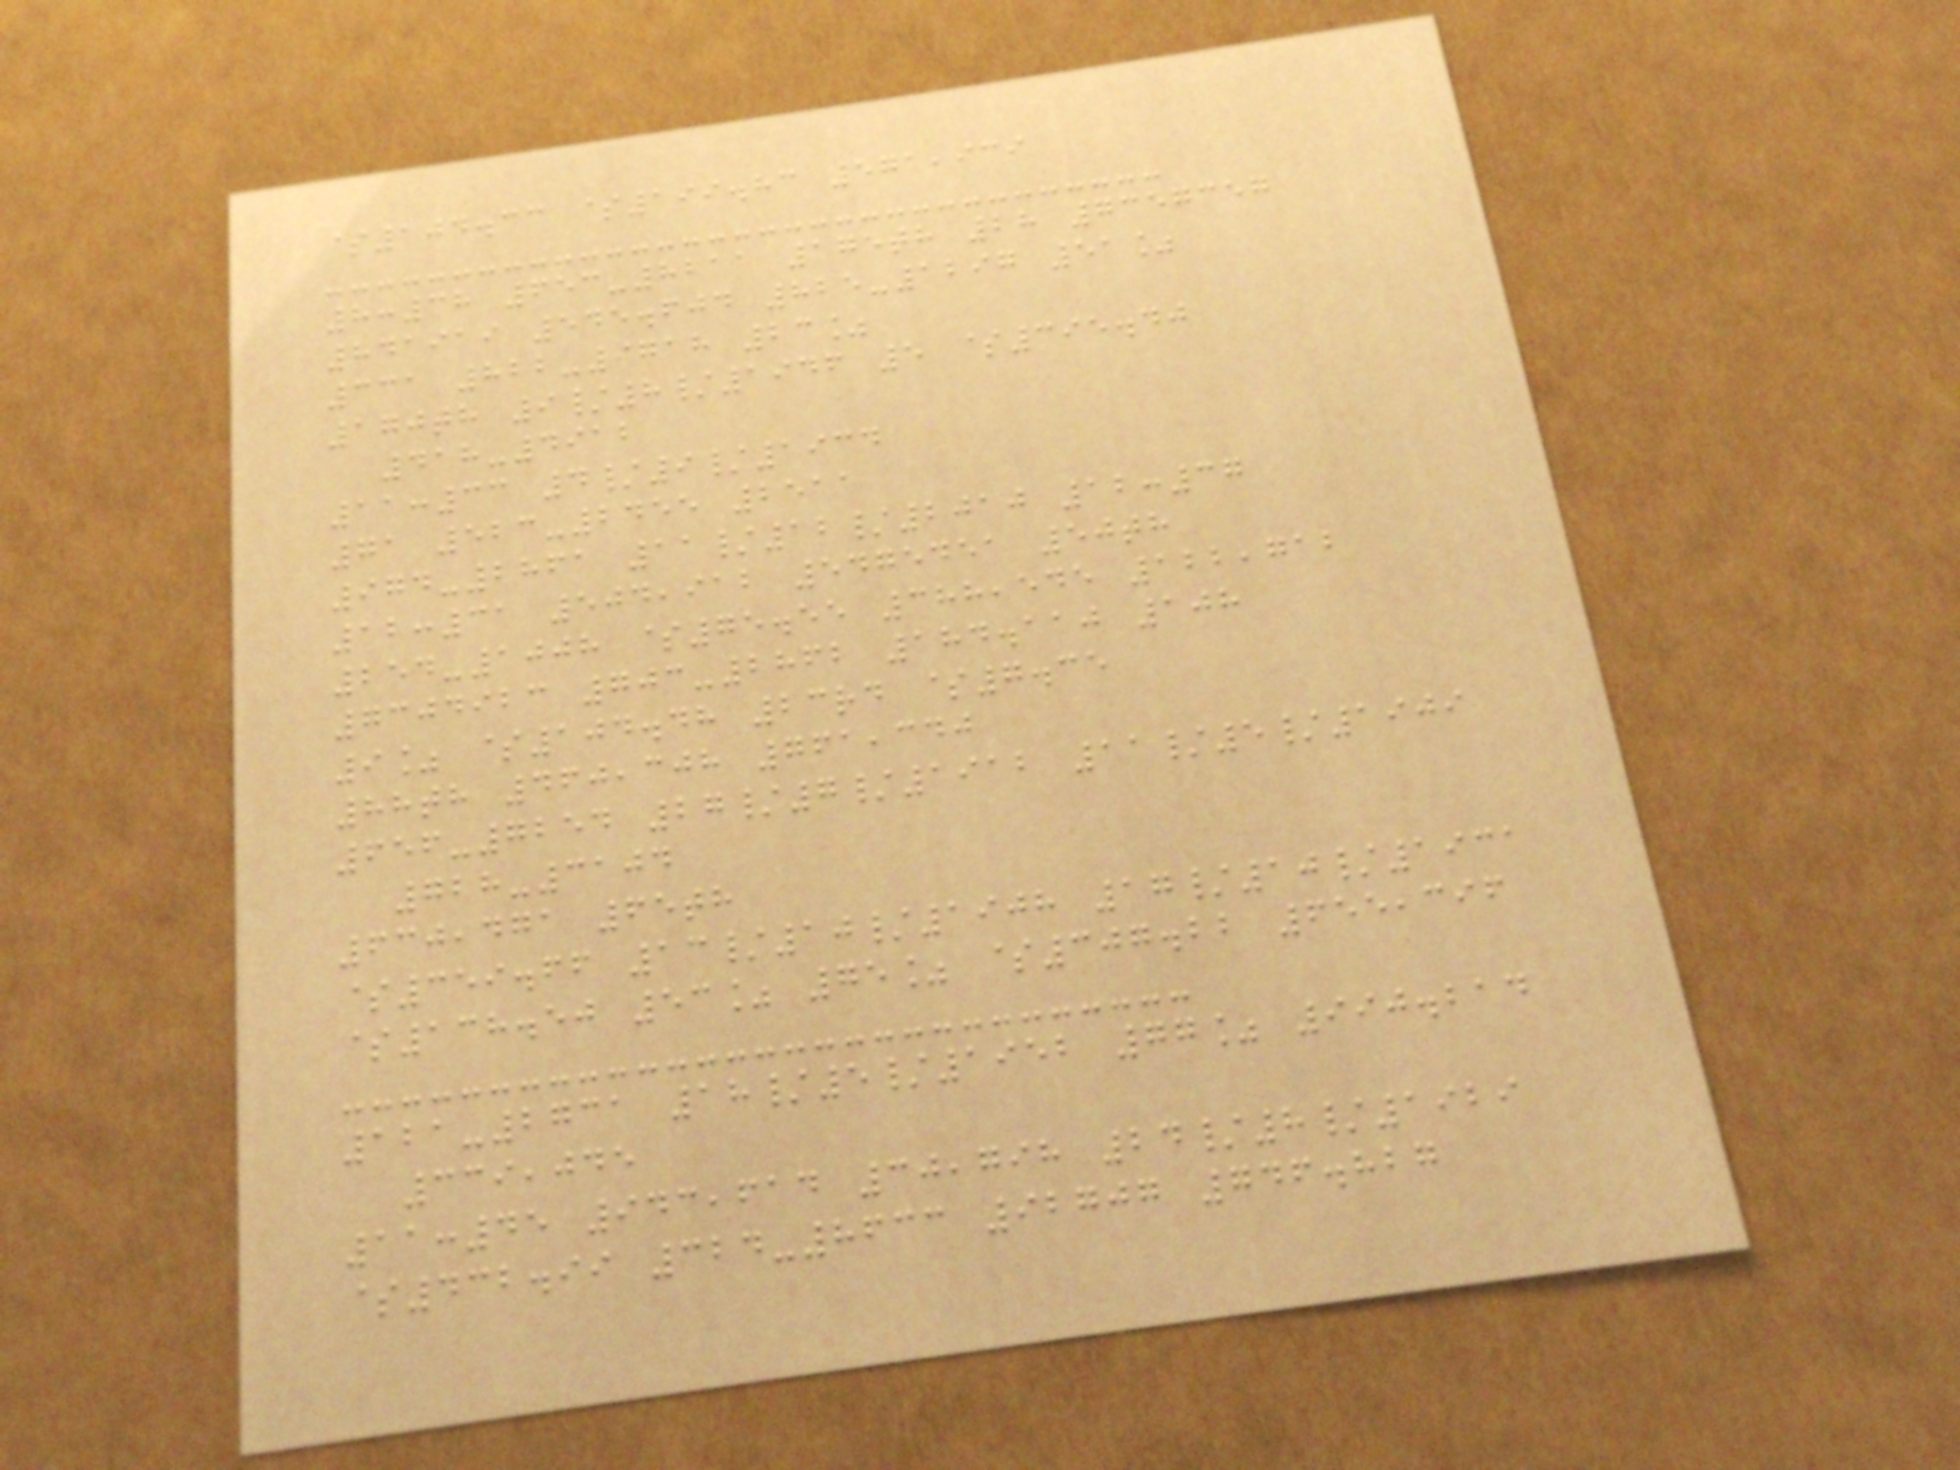$104.33 $199.83 571,939
8:38 653-8211 175th 28 7357357
841919 545.604 825-1297 51%
331 822-9718 23%
170th 9/8/1946 5 $395.40
418-4912
11:33 4/9/1934
71 523-2455 2511
974-2861 11/12/2010 12:37
12:31 504,912 5475451 50th
254-1008 $75.55 388,545 122,712
7304923 703-2862 184.110 108
9% $104.48 23rd $7.35
88th 460,308 761,340
656-7254 27/7/1912 11/5/1909
728-3104
630,471 65th
$359.66 13/10/1908 17/10/1931
$138.50 53% 75% $307.22 655,396
121-2731 18/5/1952 77% 990.214
339,045
11:45 943,614 30,798 24/8/1929
$432.99 324-8633 92707 746.827
